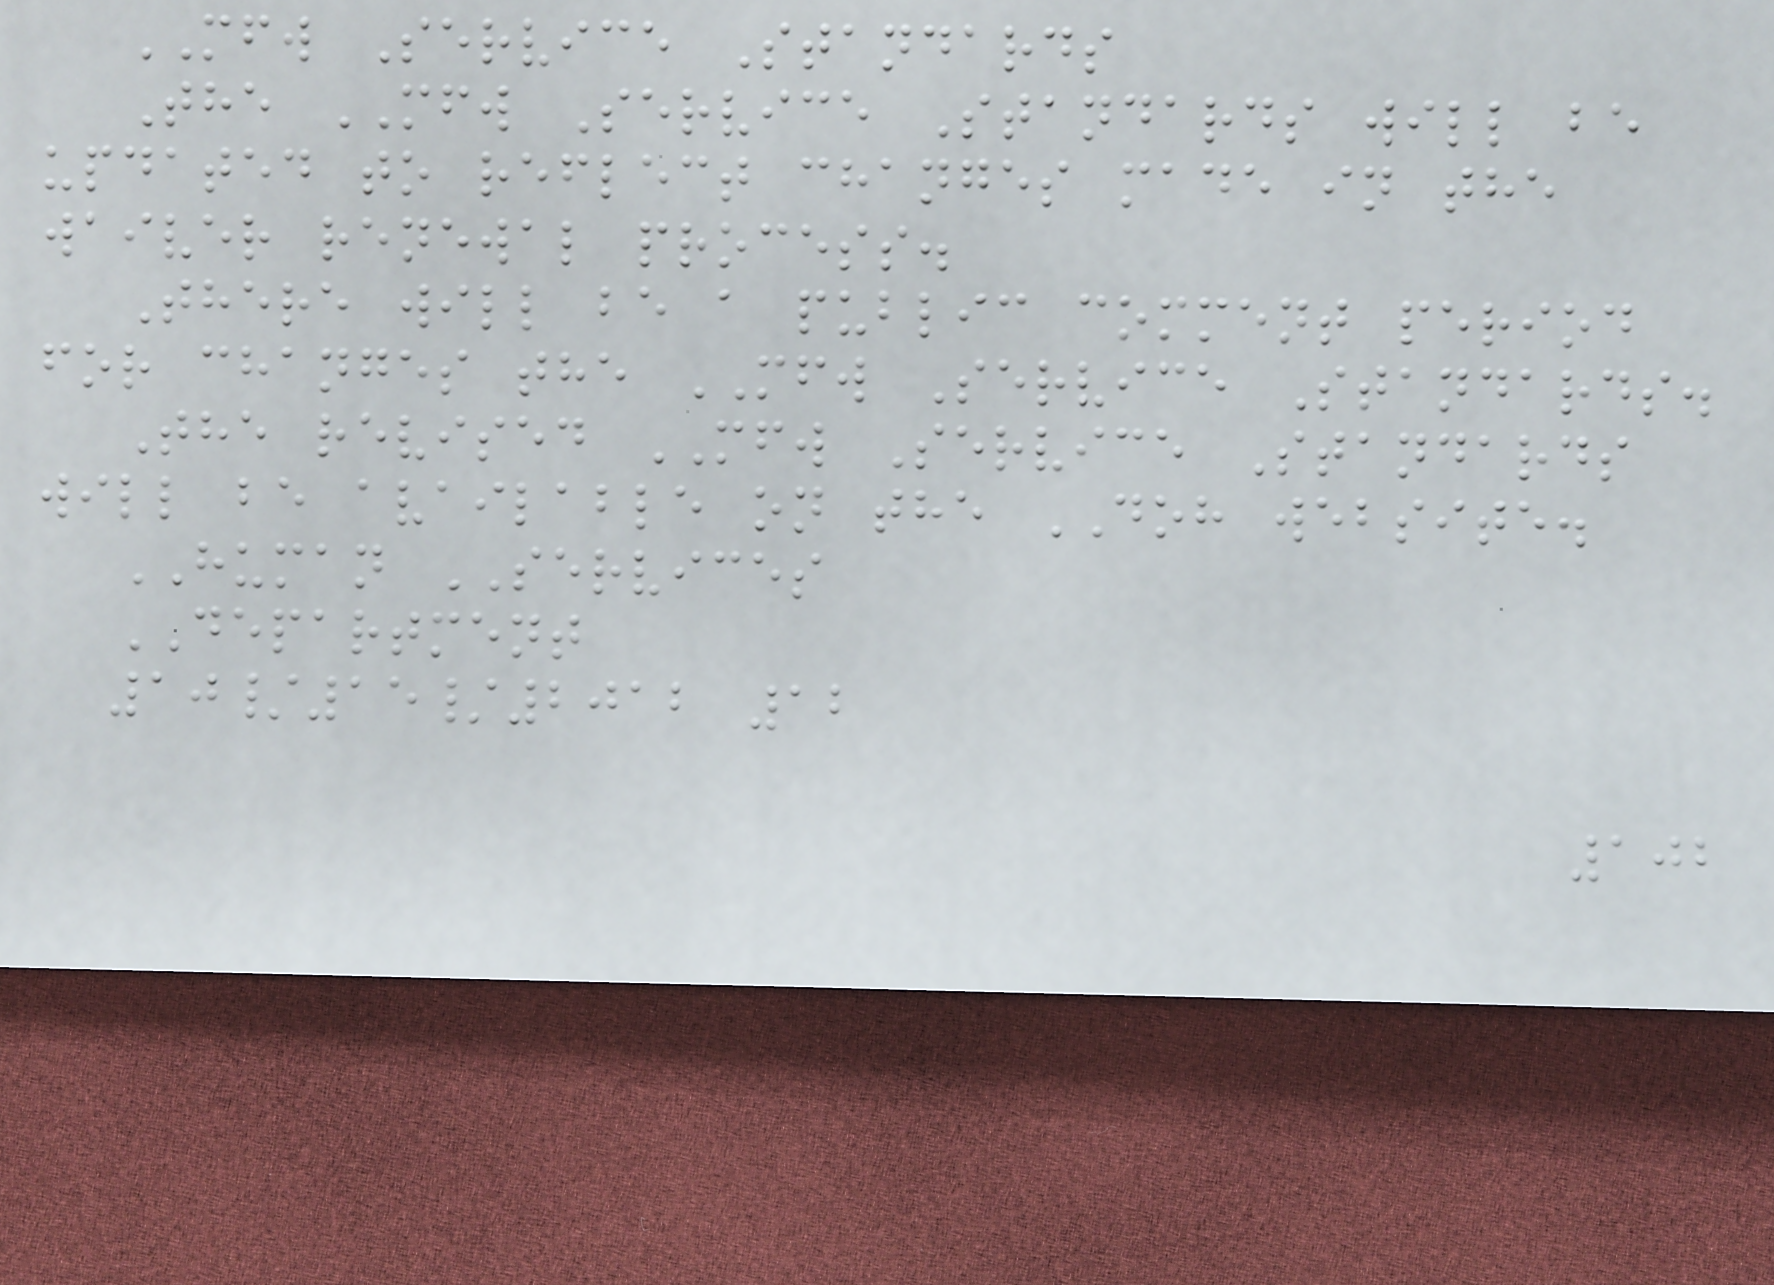MFW Service Standards
The MFW Service Standards will be
updated to reflect changes made in the
waiver renewal process.
There will be a public comment period
for changes the MFW Service Standards.
The revised MFW Service Standards
will be available on the DOH website.
HUMAN SERVICES
DEPARTMENT
10/15/2012 12
102
